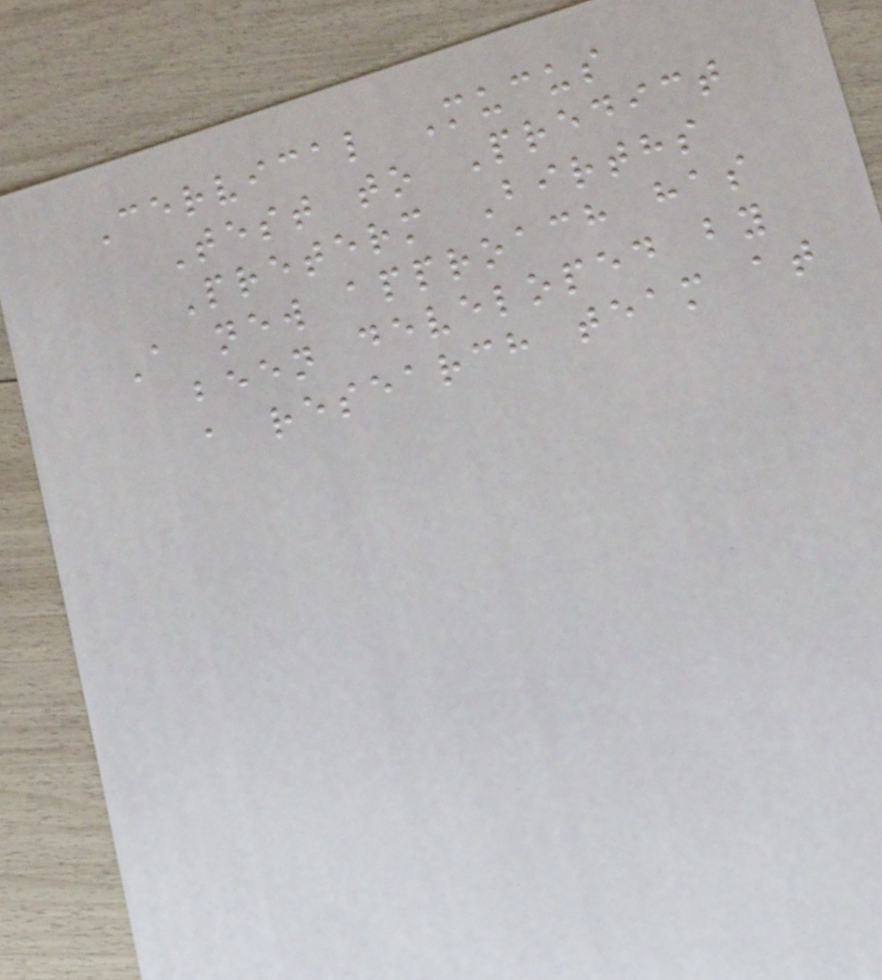Cervical Mucus
Test to Predict
Preterm Births
A new approach has
been developed by
a research team at
